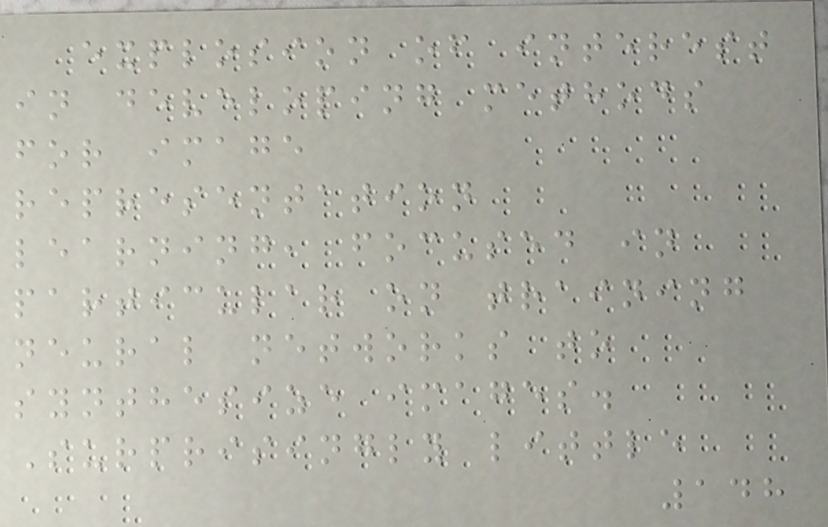explosion of interest
in developing methods
for image
representation
learning, focused in
particular on training
neural networks to
synthesize images.
Surprisingly little
148
